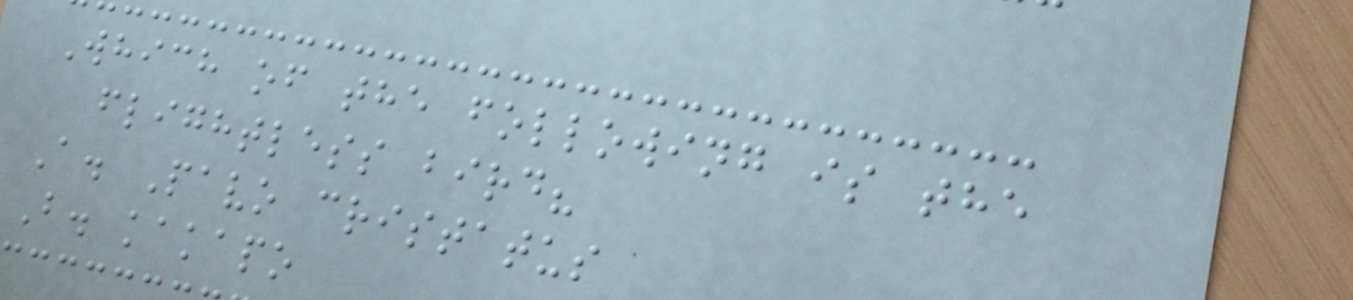Which of the following is the
flightless bird?
A. Pavo cristatus
B. kakapo
